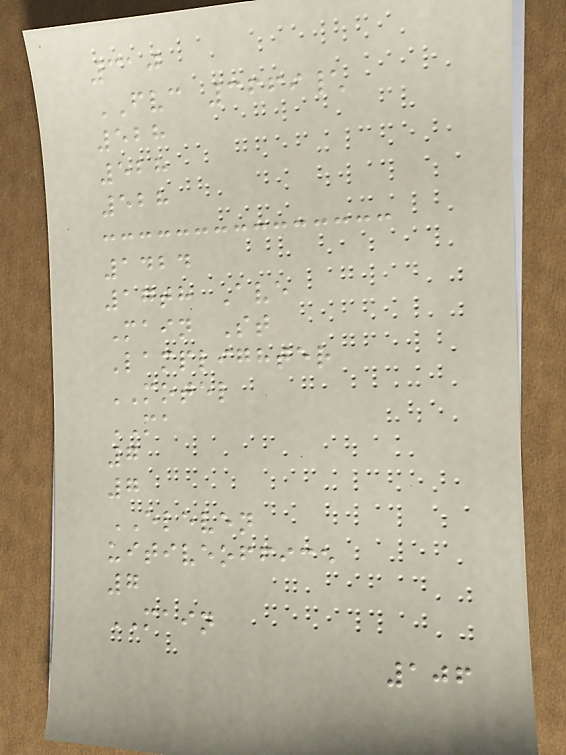310
FVC 3669\
528
528
528
1424
17th Ave
Main St
Lamplighter
MOTEL
MA
7
7
ELEVEN
uitiveoffice
7
MAIN
106
